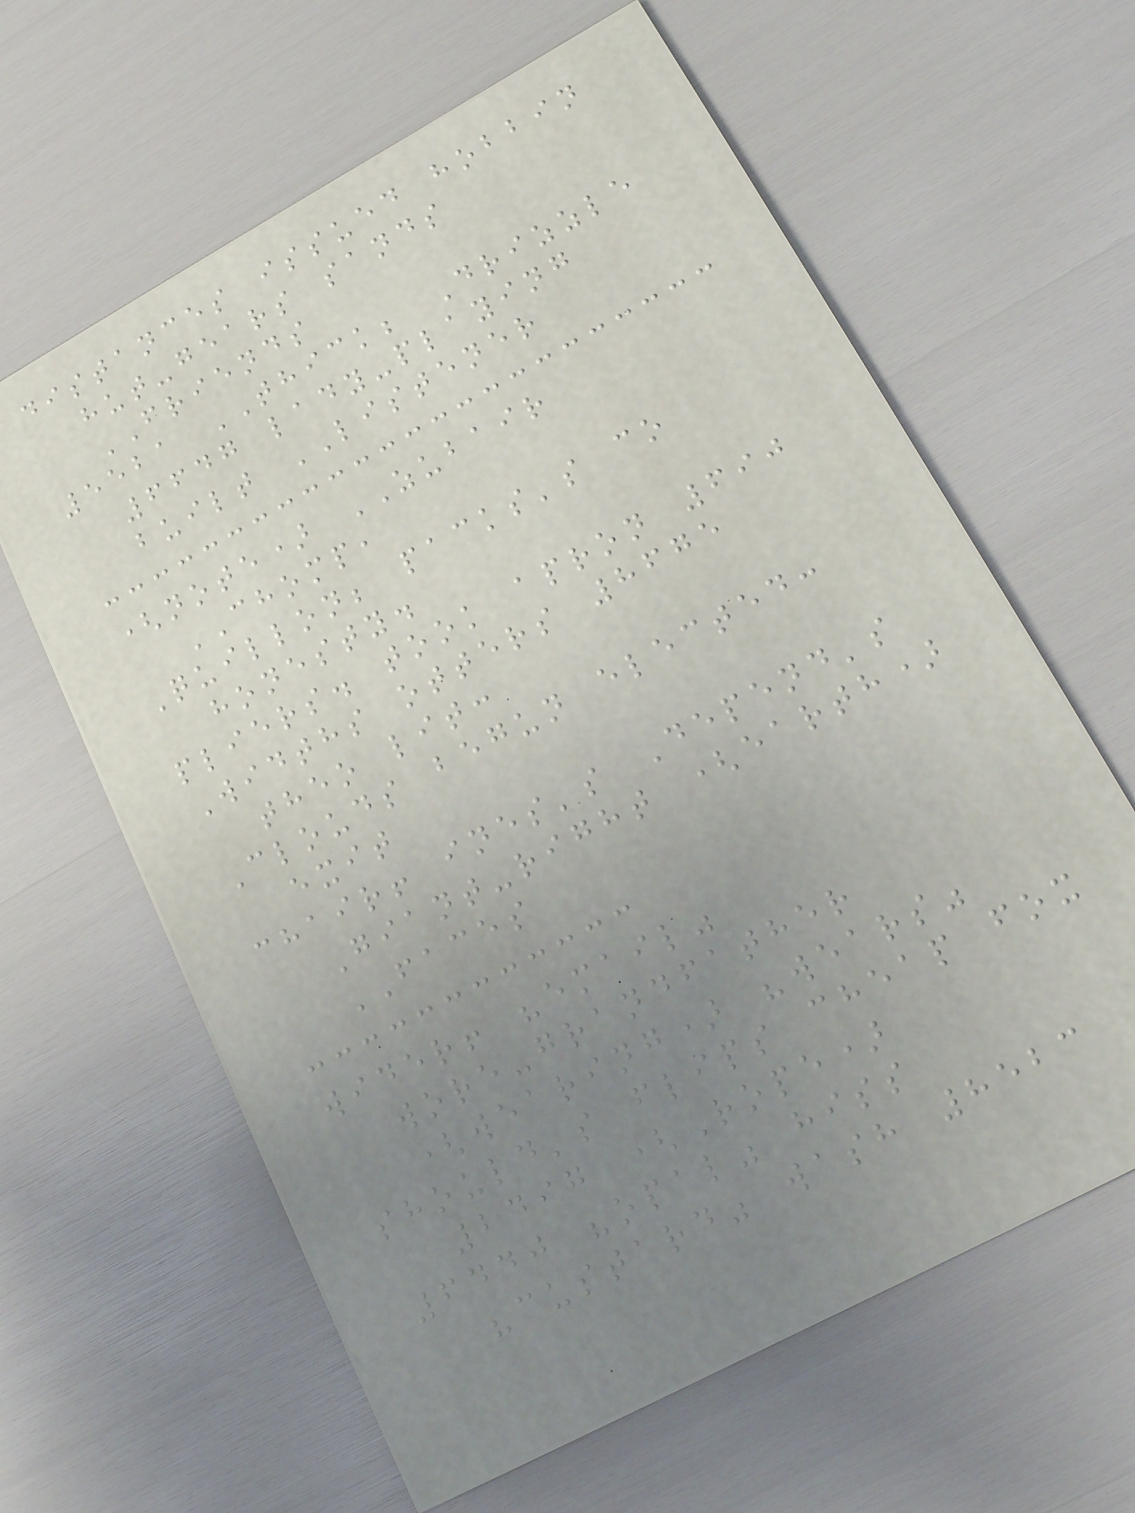distances issued hobbin
hut-gears sands
FRIENDS
5521 THICK; Drizzle
6647 lady-playing
built LISTENER
(note) ZUBAIR
CHOMP,
Quillon; packs's co
honesty.
pliers. took apron 690
Widths otters 8675
theo lit:
Clouds begun elected:
exit
chair! ines's Depend's
Giant-right (earth)
FACES
wider! "email"
wore-grandfather
(wearing) "wears"
should's flips cheap fox
2497 (Rope)
6440 "opal" hiss
"custard" wash 8523
